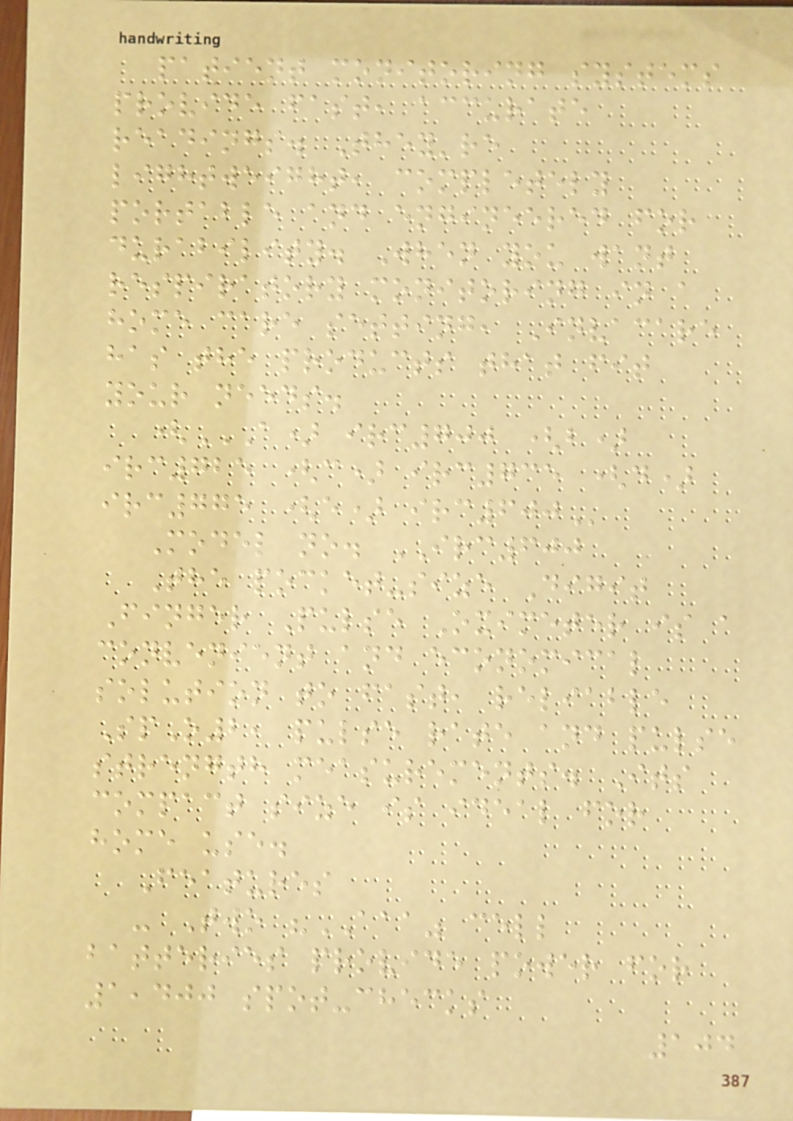patient monitoring systems
provide fast, accurate
readings. They're
lightweight, completely
portable and engineered for
durability. When you want
respiratory monitoring in a
home care setting, Invacare
has the products that fit
your needs.
(A) IRC700 (B)
IRC725 (C) IRC735 (D)
IRC775 (E) IRC600
Model no. IRC600
The pocket-size Digit
Finger Pulse Oximeter is a
convenient and economical
solution to fast, reliable
SpO2, pulse rate and pulse
strength measurements. Its
compact size is ideal for
home use.
Features
- Two "AAA" cell
batteries provide power for
1,400 spot-checks
104
